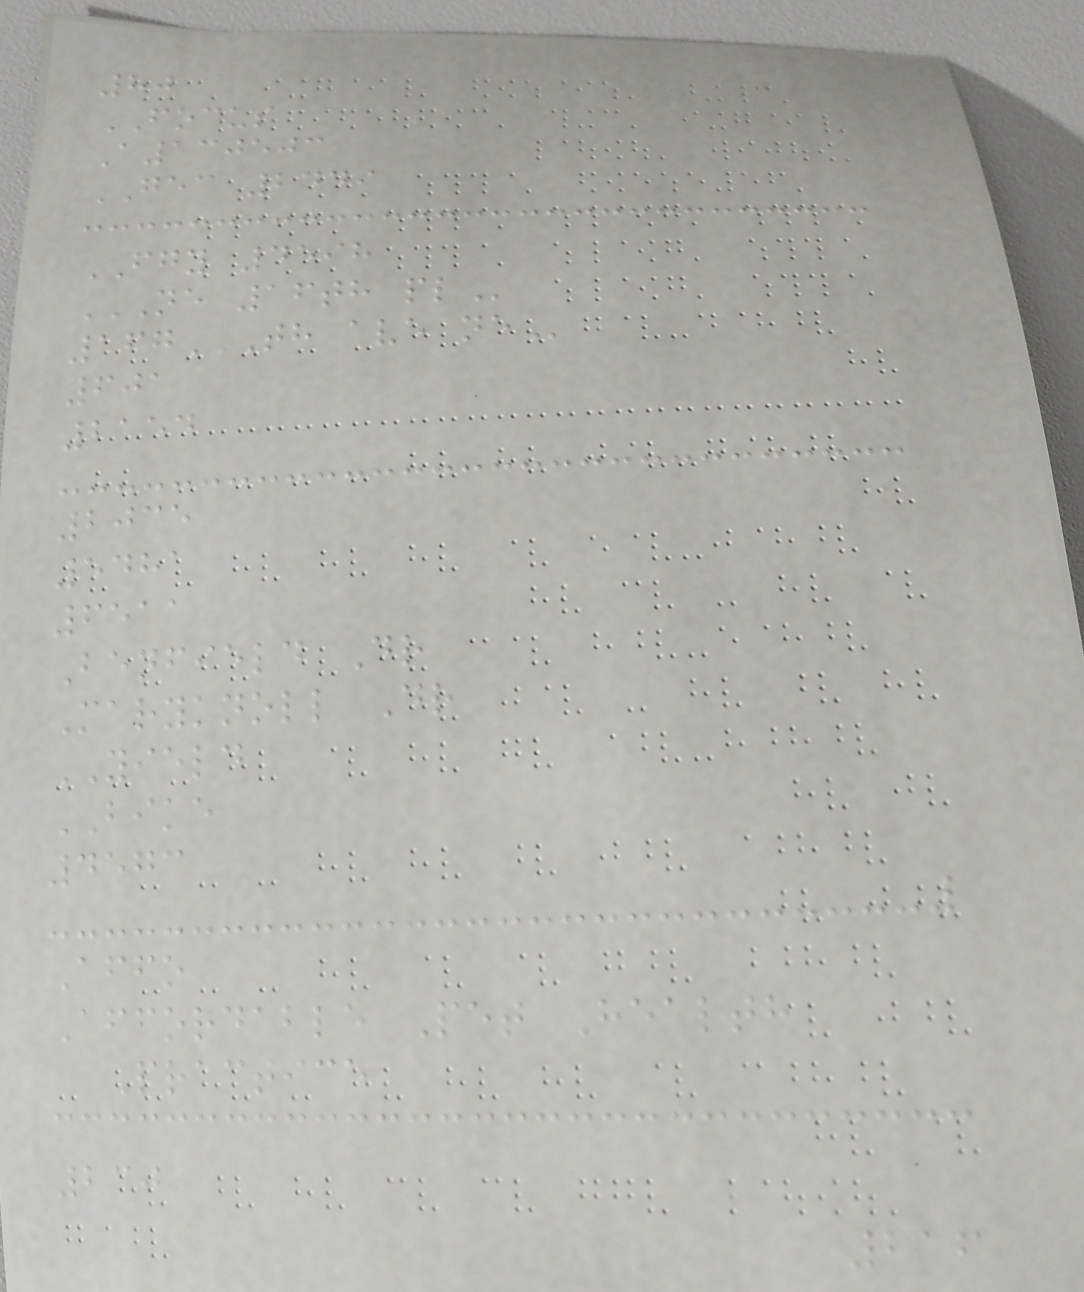80
FOCUS
A130503
GEC 2449
FGY 4598
NE 16TH PL
167TH AVE NE
601
2154
2035
5481
6511
Benfield Dr
Maryknoll Dr
YIELD
BIKE
4573
Affo
Affordable Pet Health
Practice
230
216
